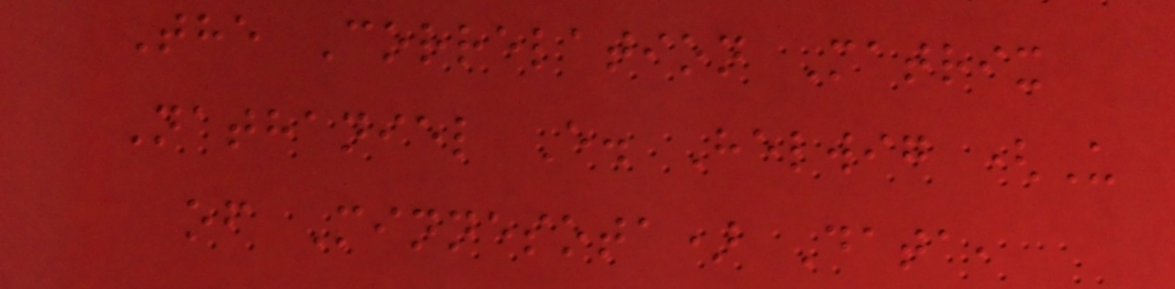The Correlation Matrix
Nathaniel E. Helwig (U
of Minnesota) Data,
